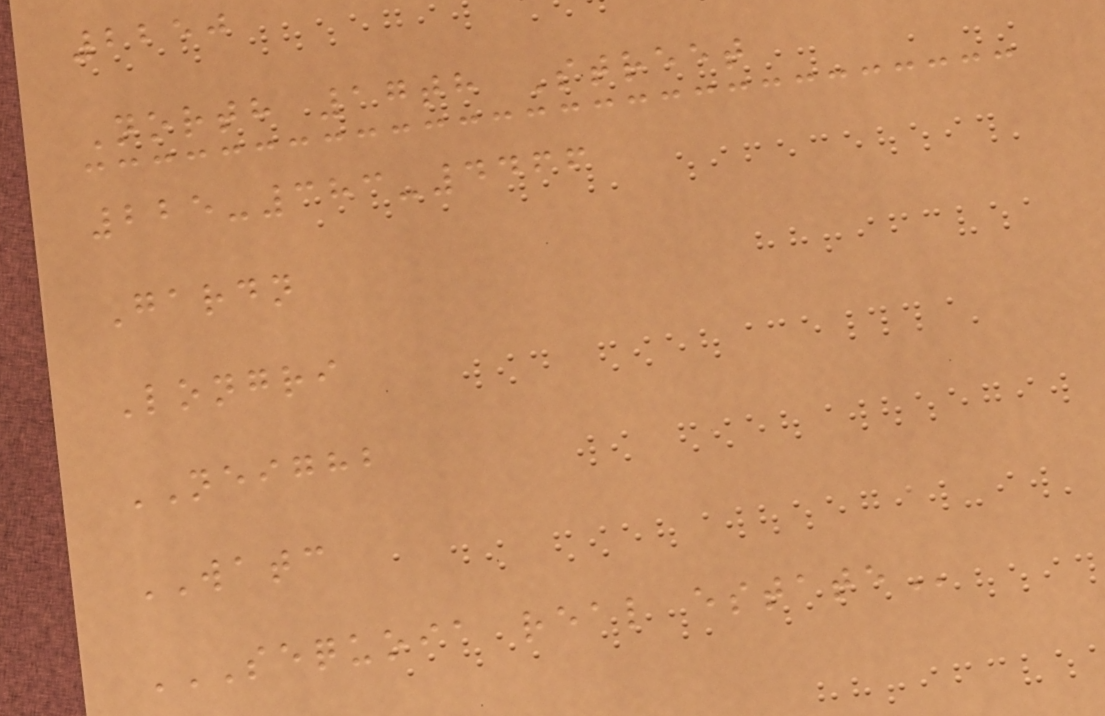2250
North 17th Street
225-383-4466
Gardn
Longri
NEIGHB
WATC
SEQUOIA REAL ESTATE
